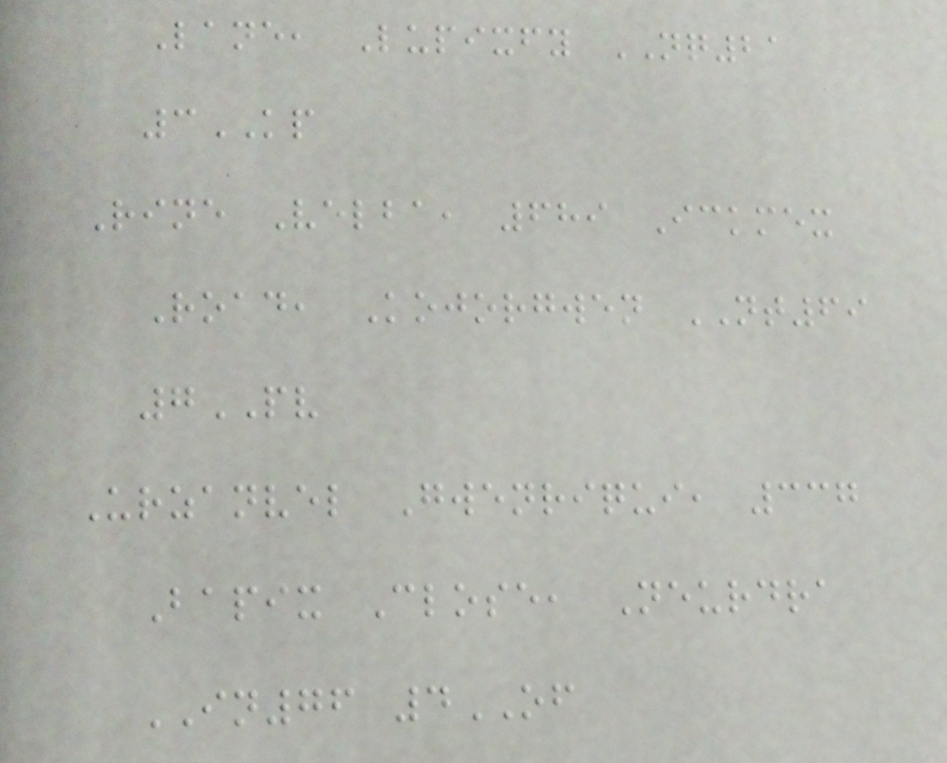Lane, Lupixfy NQ21
3KP
Rine Velba, 689 Ickmex
Road, Kojorgwen NT69
7PV
Urzanvel Gwenriqui, 337
Bapix Close, Neurdra
IN76 4OF
